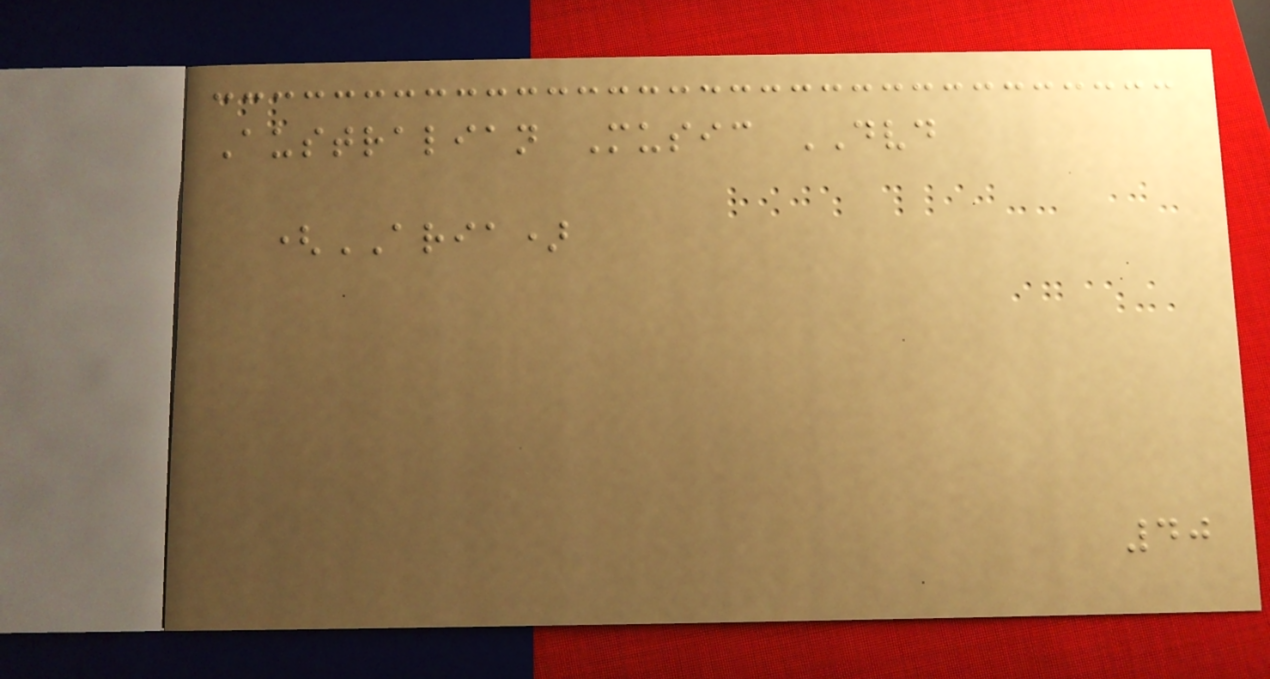Australian Music DVD
(ARIA)
40
